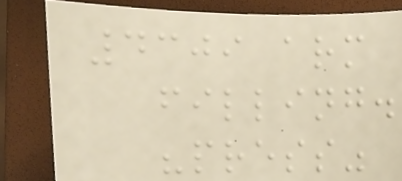4309 arm
filling.
"press"
